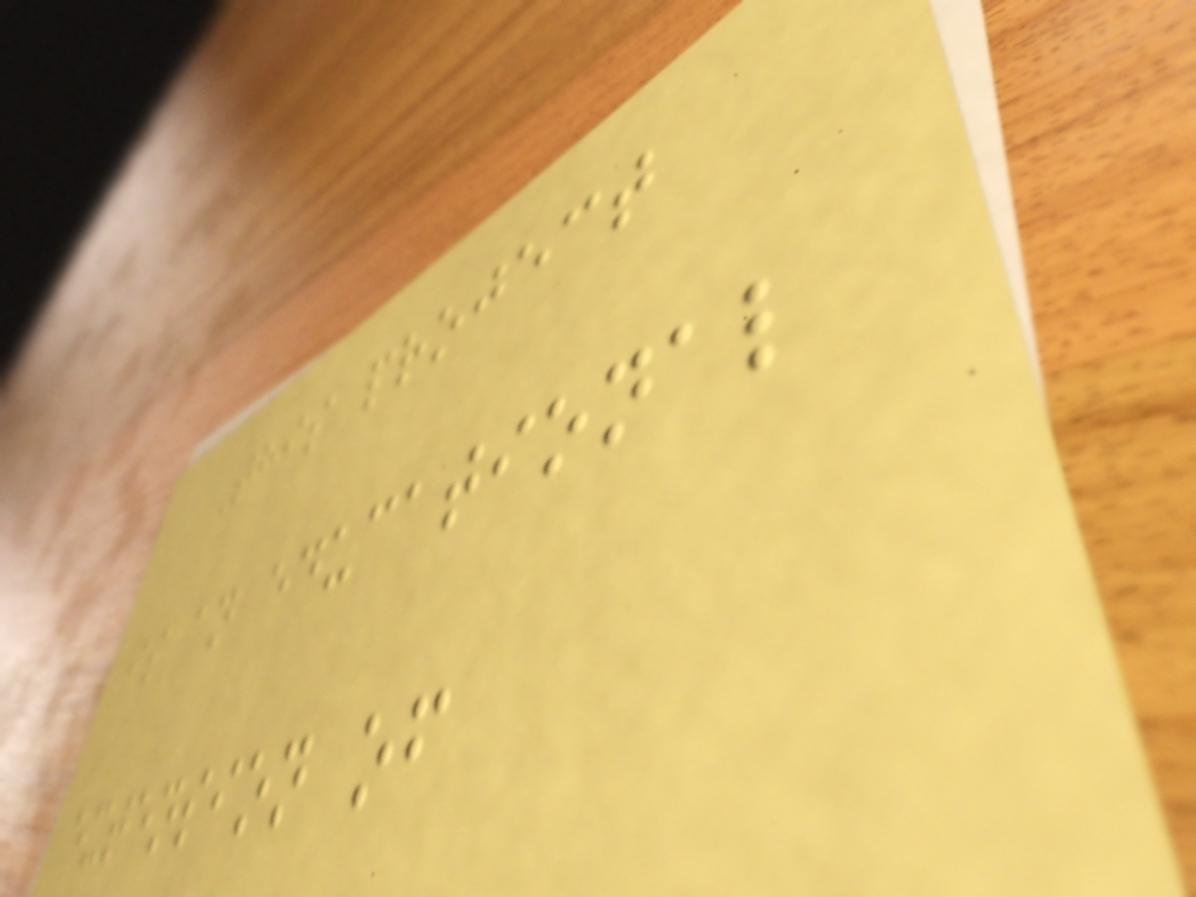This project
is an educational
extension of
